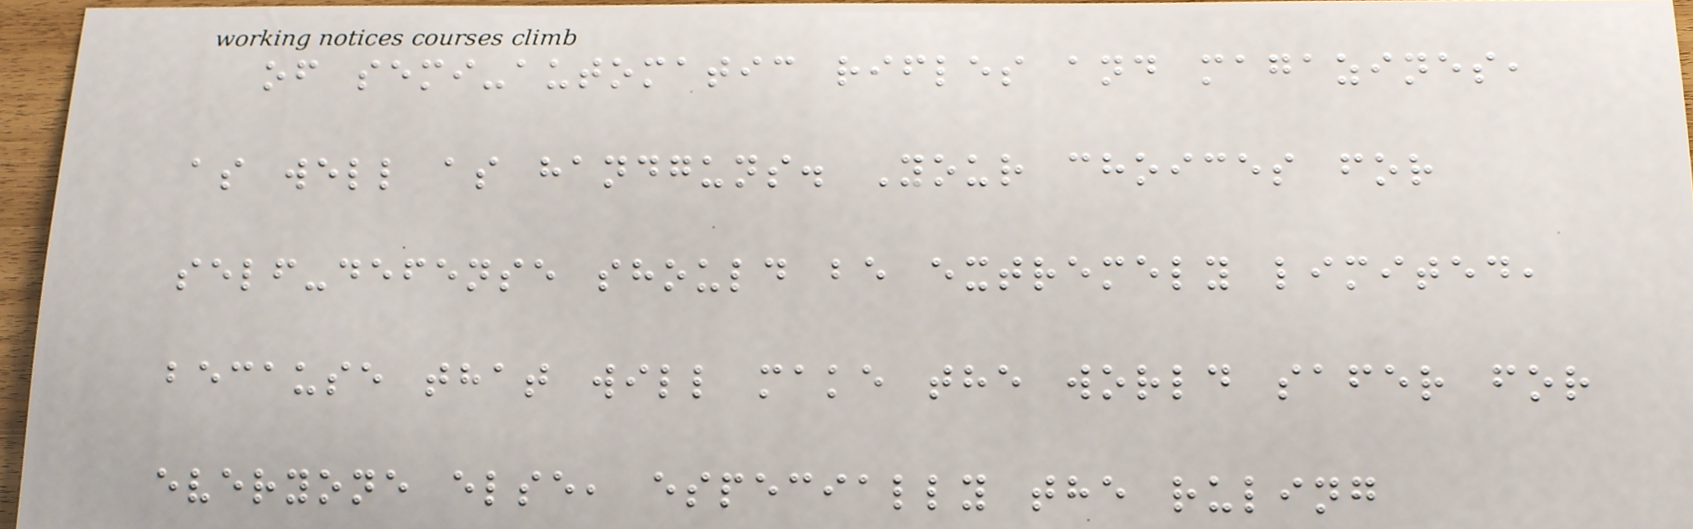of semi-automatic rifles and magazines,
as well as handguns. Your choices for
self-defense should be extremely limited,
because that will make the world safer for
everyone else, especially the ruling
